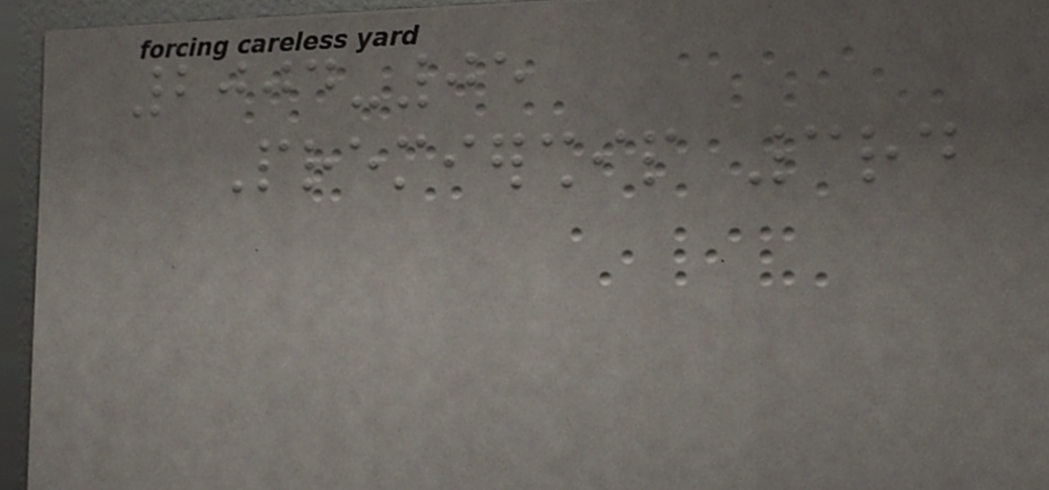2004-05
Premiership 3rd
